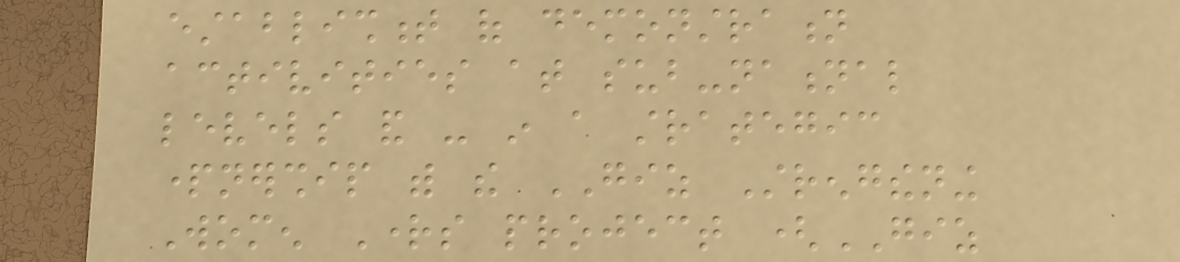establishment of demonstration
activities at sub-national
levels and - in a strategic
partnership with the GIZ Strengthening
Women Rights project (GIZ
